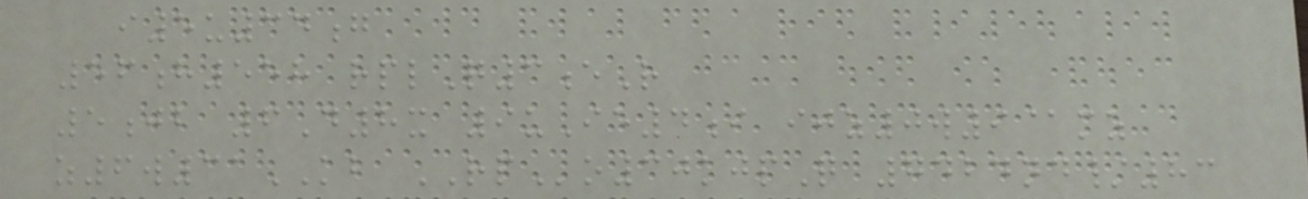i5u34g
56h558 rplQ3eR
5jb 6D8x 9uIe4i ijz0w9@mz
z6w31KB RPo30kjpQ 7424nd/83
